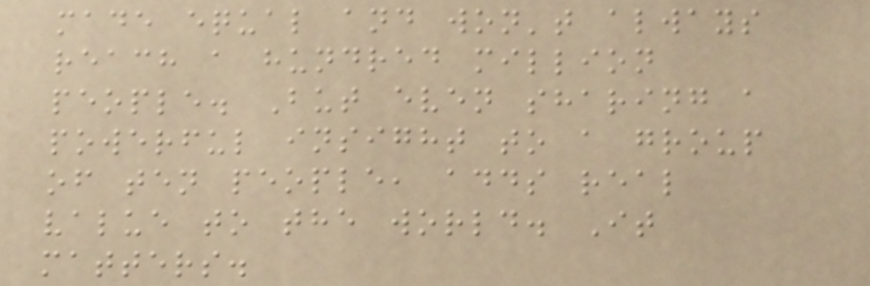made equal and won't always
reach a hundred million
people. But even sharing a
powerful insight to a group
of ten people, adds real
value to the world. It
matters.
